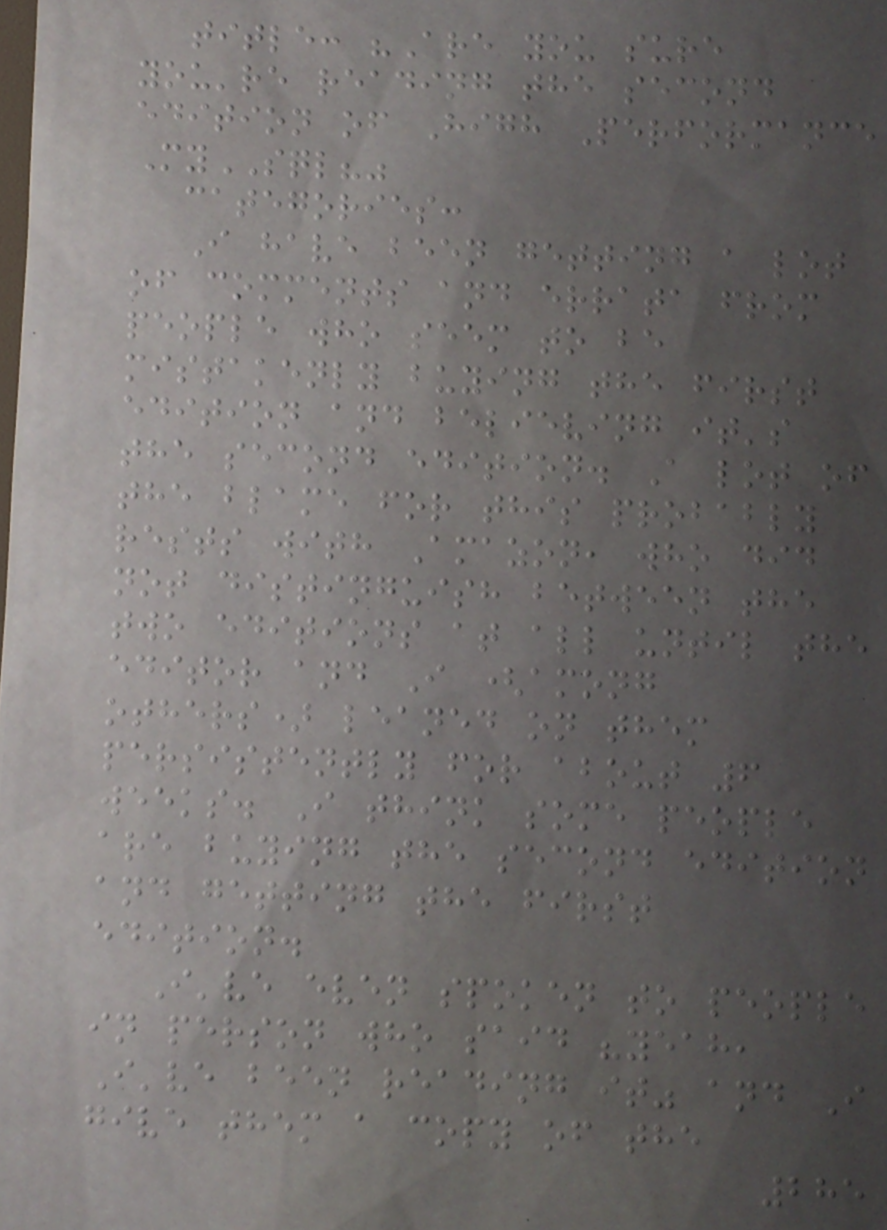title: "Are you sure
you're reading the second
edition of High Performance
MySQL?"
categories:
I have been getting a lot
of comments and errata from
people who seem to be
mistakenly buying the first
edition and believing it's
the second edition. A lot of
the blame for this probably
rests with Amazon, who did
not distinguish between the
two editions at all until the
editor and I (among
others) leaned on them
persistently for about 6
weeks. I think some people
are buying the second edition
and getting the first
edition.
I've even spoken to people
in person who said "yeah,
I've been reading it" and I
give them a copy of the
285
